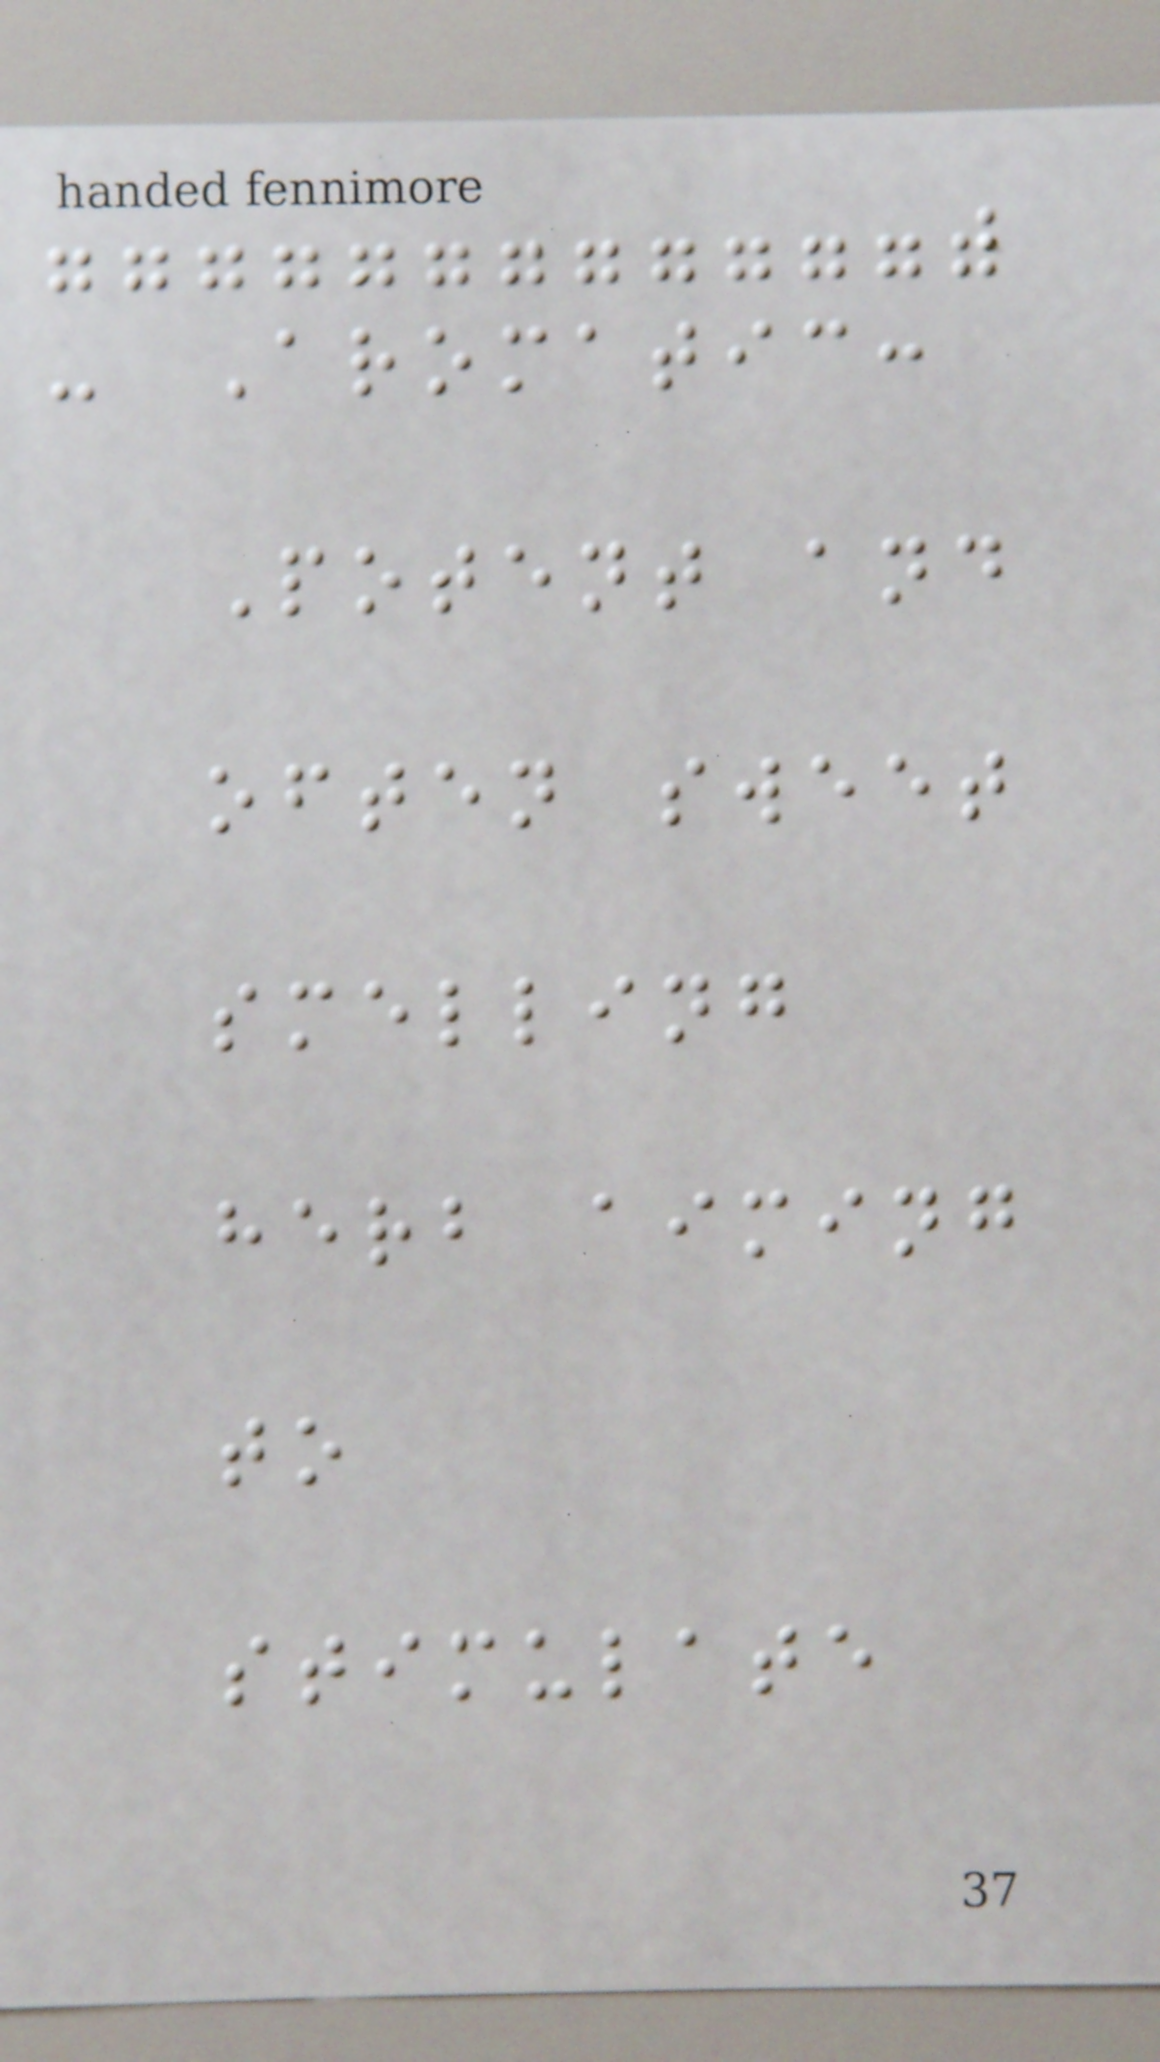- Aromatic:
Potent and
often sweet
smelling
herb aiming
to
stimulate
